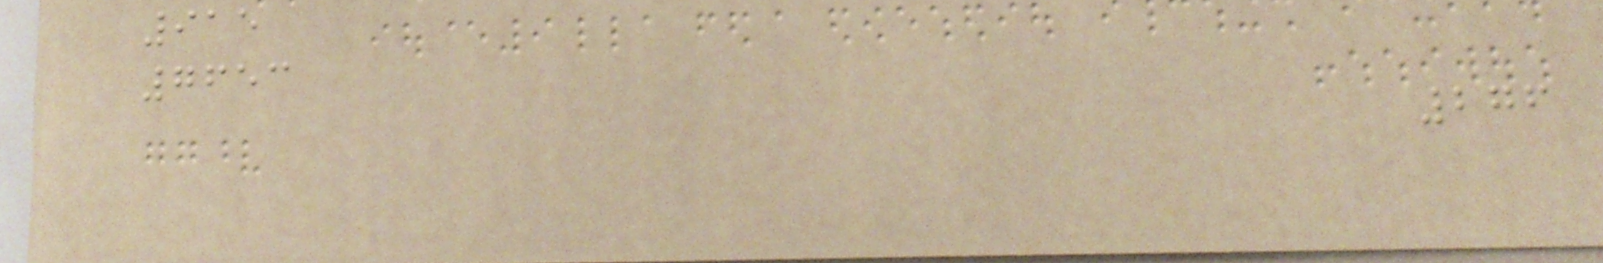915
7653
276
